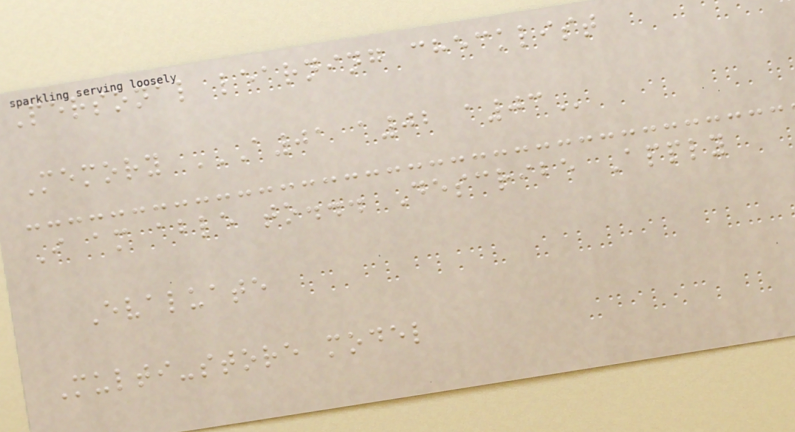Personal learning checklist
Memory A01 A02 A03
I am able to... Describe Apply
Evaluate
Multi-store model
